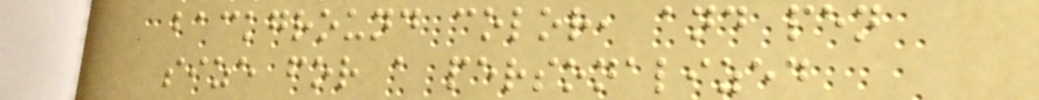background color, and pen
size for a personalized
